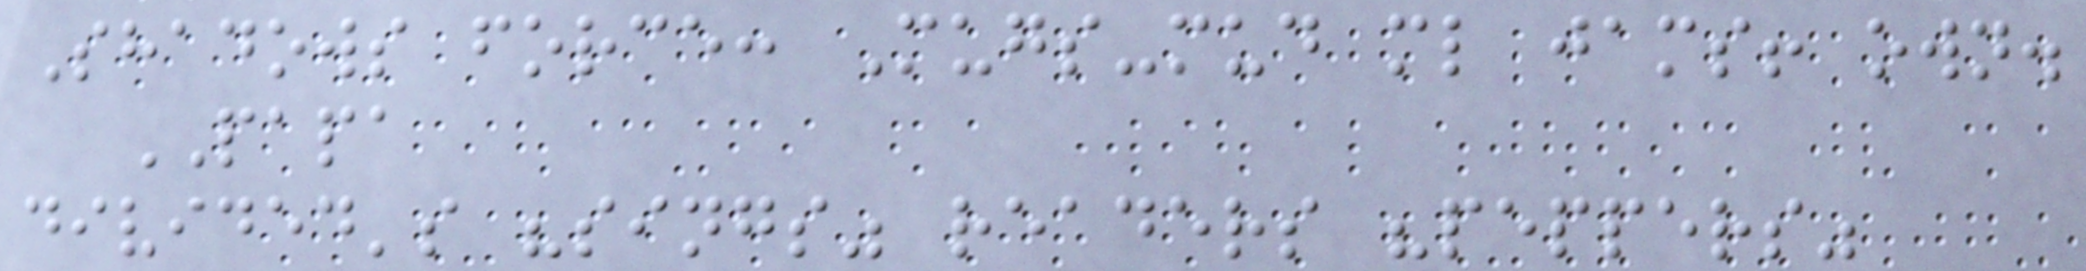Shadows force: Mugs-mud ml jams! own.
PAPA
divided's "sings" readers "peppers"
